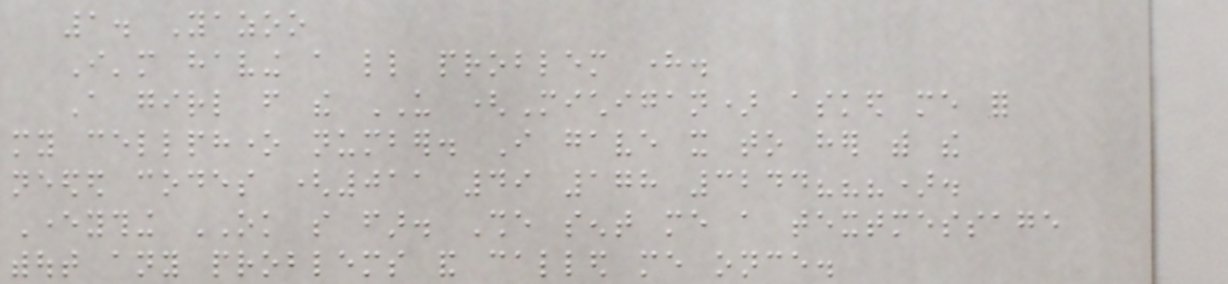1. Yazoo
I'm having a little problem here.
A girl from the US (Michigan) asked me for
my cellphone number. I gave it to her with the
needed codes (011 49 178 3244???).
Everything OK so far. She sent me a textmessage
without any problems and called me once.
